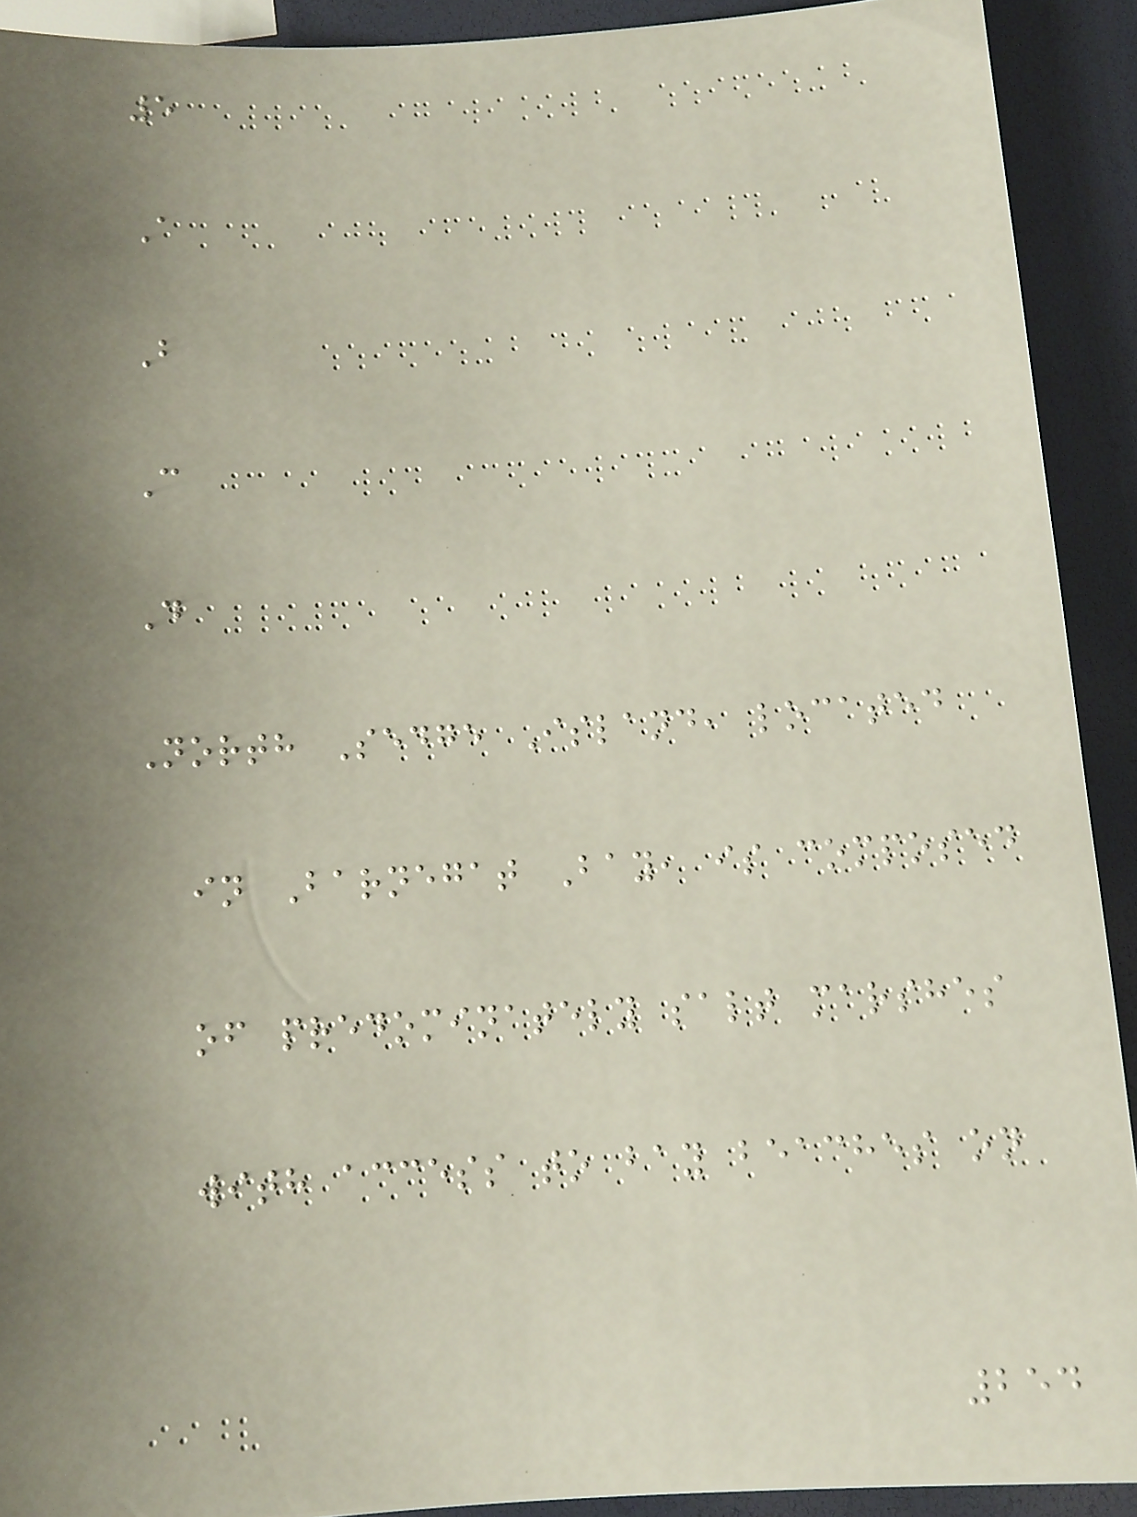5
A
B
C
D
North Sedge Island, located
in Barnegat Bay, is composed
of predominately salt marshes
with access to bay beaches on
254
